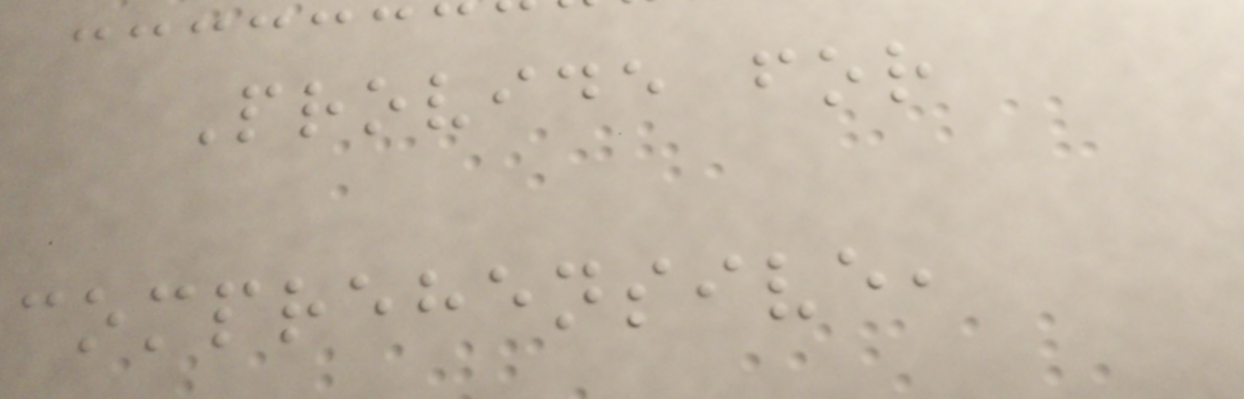Provide for
comprehensive,
